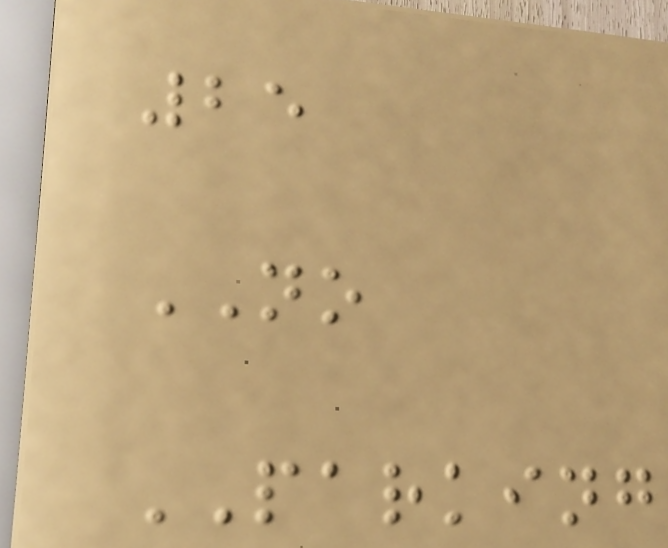25
NO
PARKING
